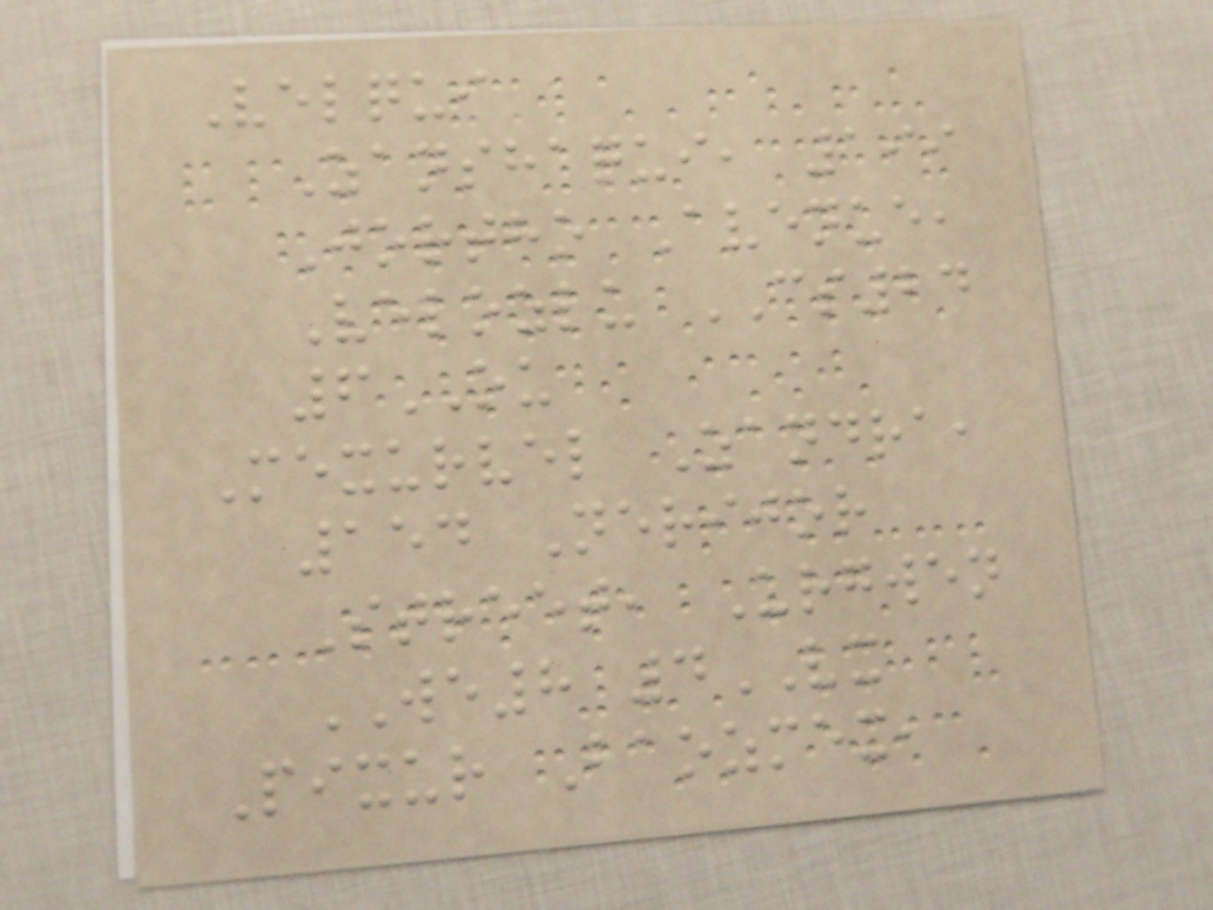Velqui
Zanshaqui, 199
Jortho Avenue,
Velozlu CS24
6OU
Mexurvel Zandra,
154 Nerijor
Street, Urgwen
WE8 4VX
Pixur Baozmex,
